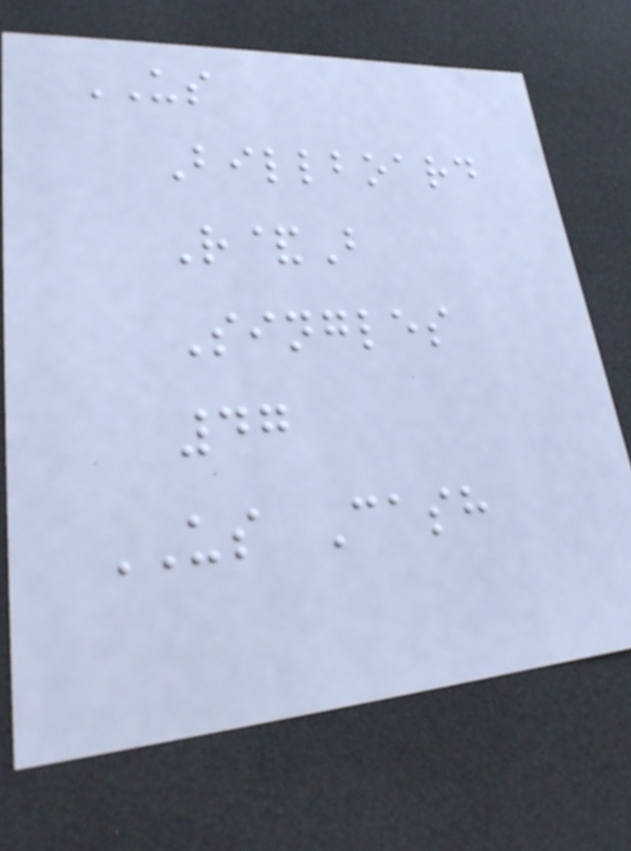US
Billboard
R&B
Singles
47
US Cash
